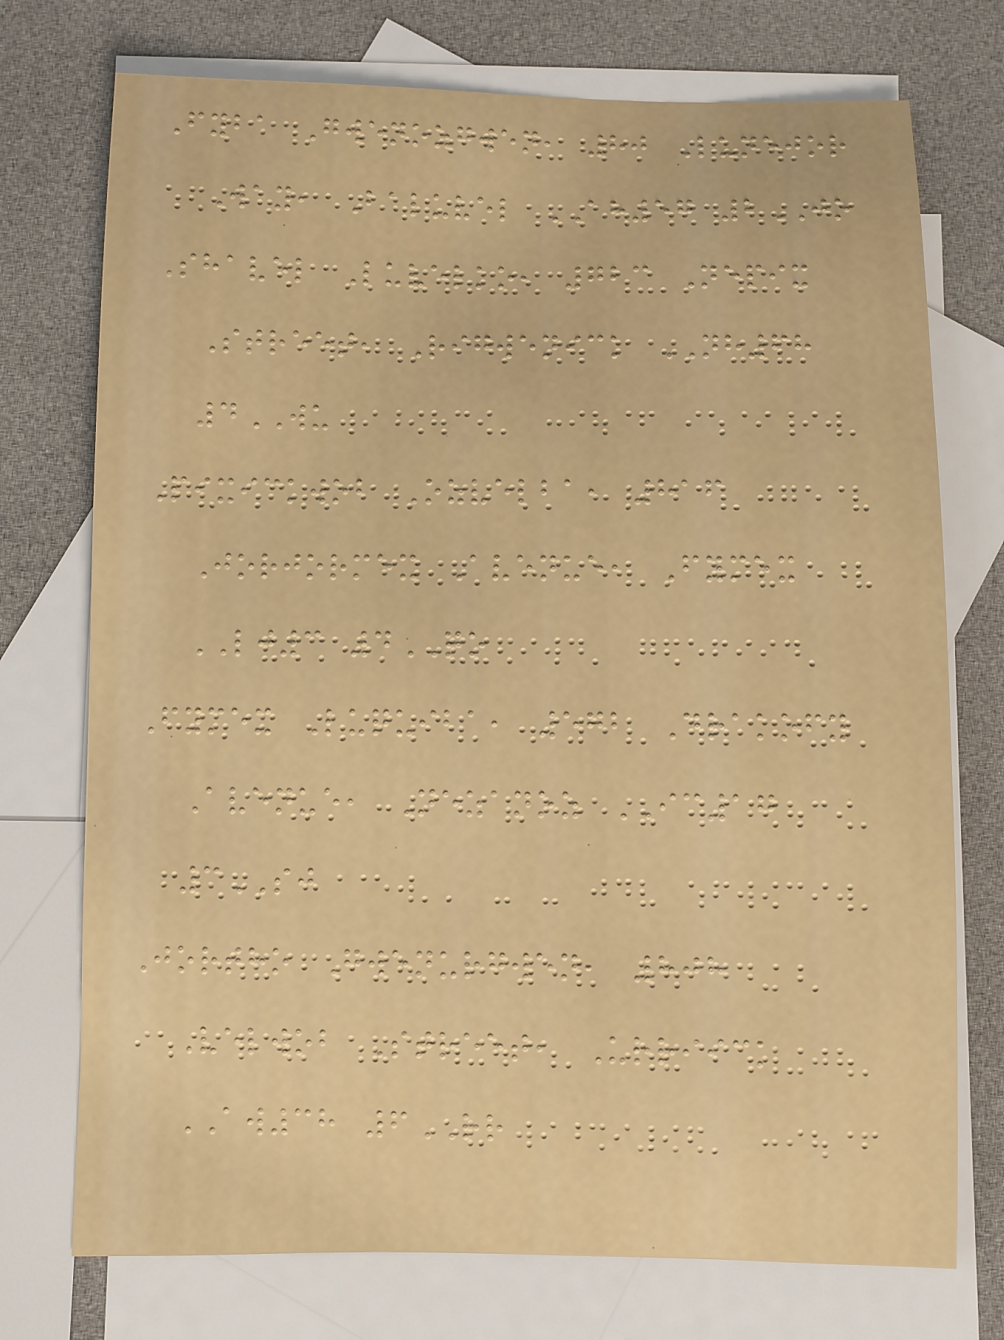Fyba Gwenozgwen, 80 Lunejor
Way, Baluvel AH57 2JO
Shavel Luvelko, 723 Nepix
Street, Rigwenick NH68
4WU
Pixickwob Ozvelba, 816
Jorjormex Avenue, Fymex
LJ3 4QO
Fymex Luquiba, 572 Drakofy
Avenue, Nezanoz IC17
3SJ
Jortho Gwenurgwen, 808
Velwob Street, Urriick
AW38 6RR
